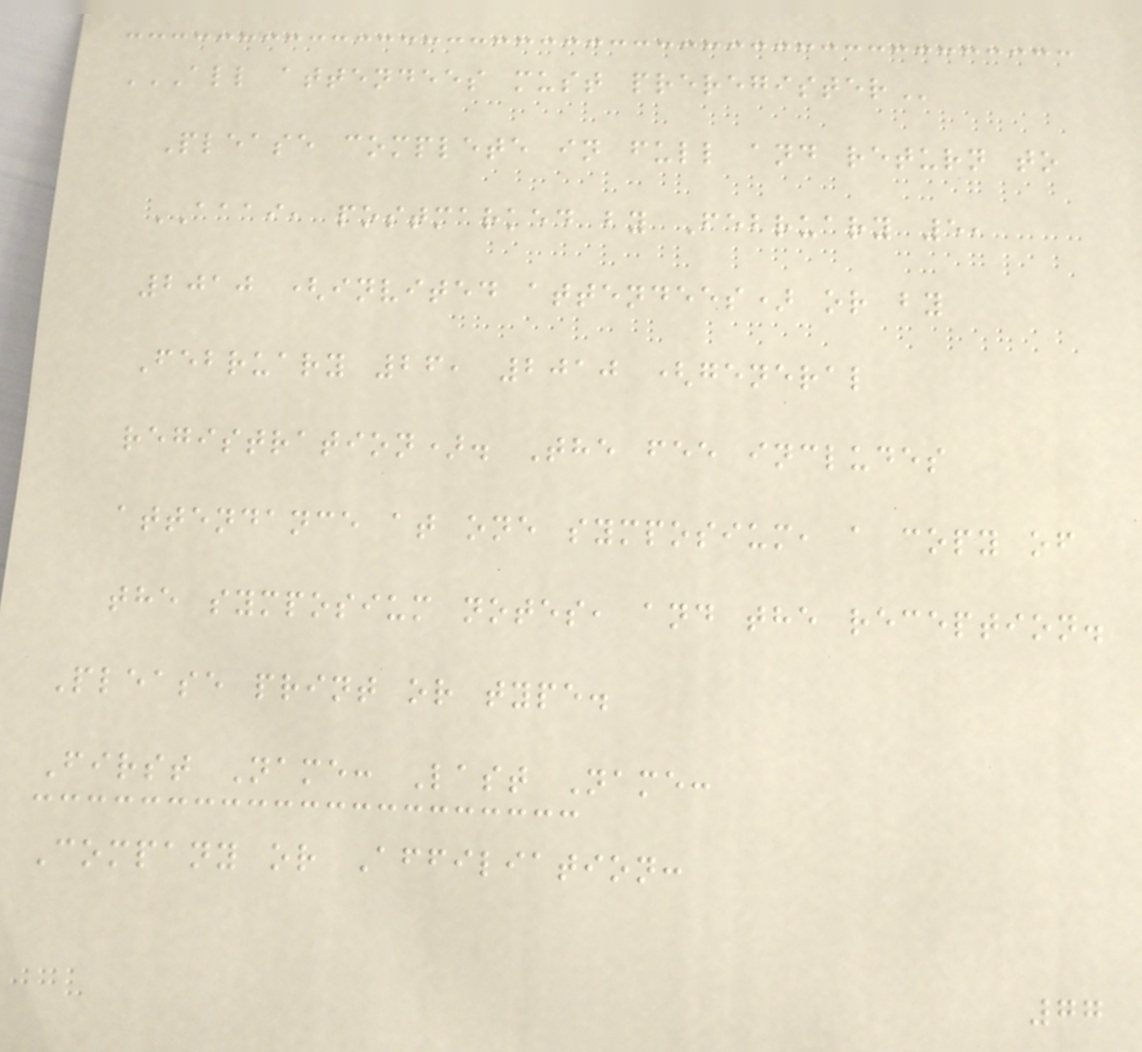ALL ATTENDEES MUST PREREGISTER
Please complete in full and return to
AAAI, postmarked by February 5,
2010 (invited attendees) or by
February 26, 2010 (general
registration). The fee includes
attendance at one symposium, a copy of
the symposium notes, and the reception.
Please print or type.
First Name: Last Name:
Company or Affiliation:
77
